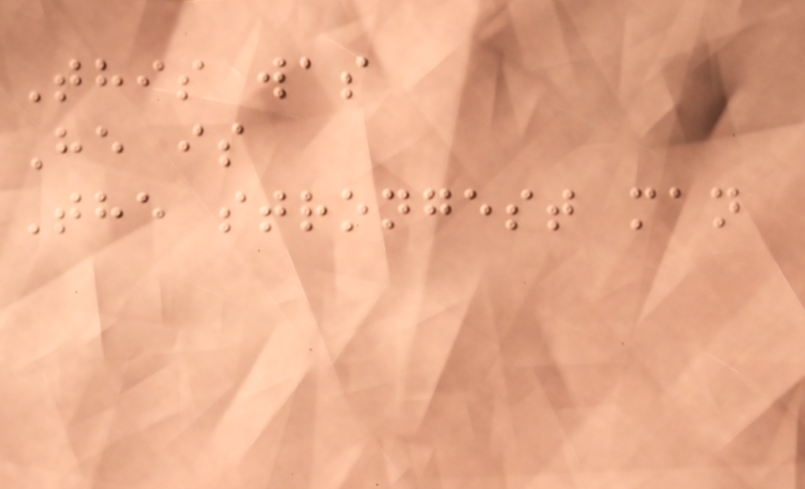This was
He is
The strongest man
